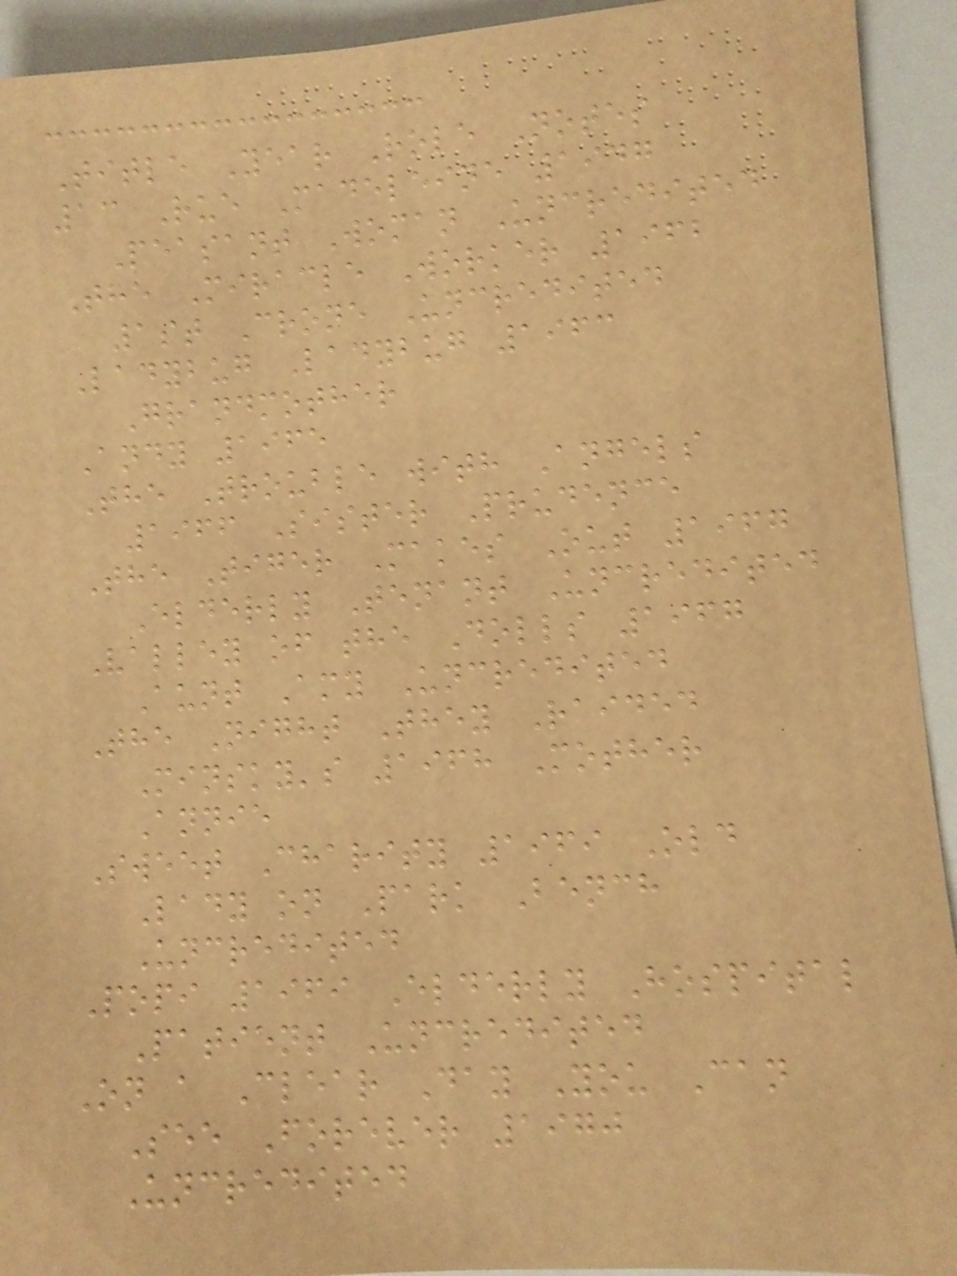Title Year Role Notes
13 Rue Madeleine 1947
Peasant Woman Uncredited
The Miracle Worker 1962
1st Crone Uncredited
Ladybug Ladybug 1963
Grandmother
Andy 1965
The Trouble with Angels
1966 Sister Prudence
The Tiger Makes Out 1967
Elderly Tenant Uncredited
Valley of the Dolls 1967
Aunt Amy Uncredited
The Night They Raided
Minsky's 1968 Mother
Annie
Sweet Charity 1969 Old
Lady on Park Bench
Uncredited
Popi 1969 Elderly Hospital
Patient Uncredited
On a Clear Day You Can
See Forever 1970
Uncredited
